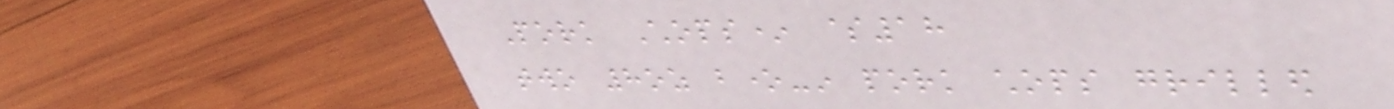Pork Chops* $18
two 8oz bone-in pork chops grilled
